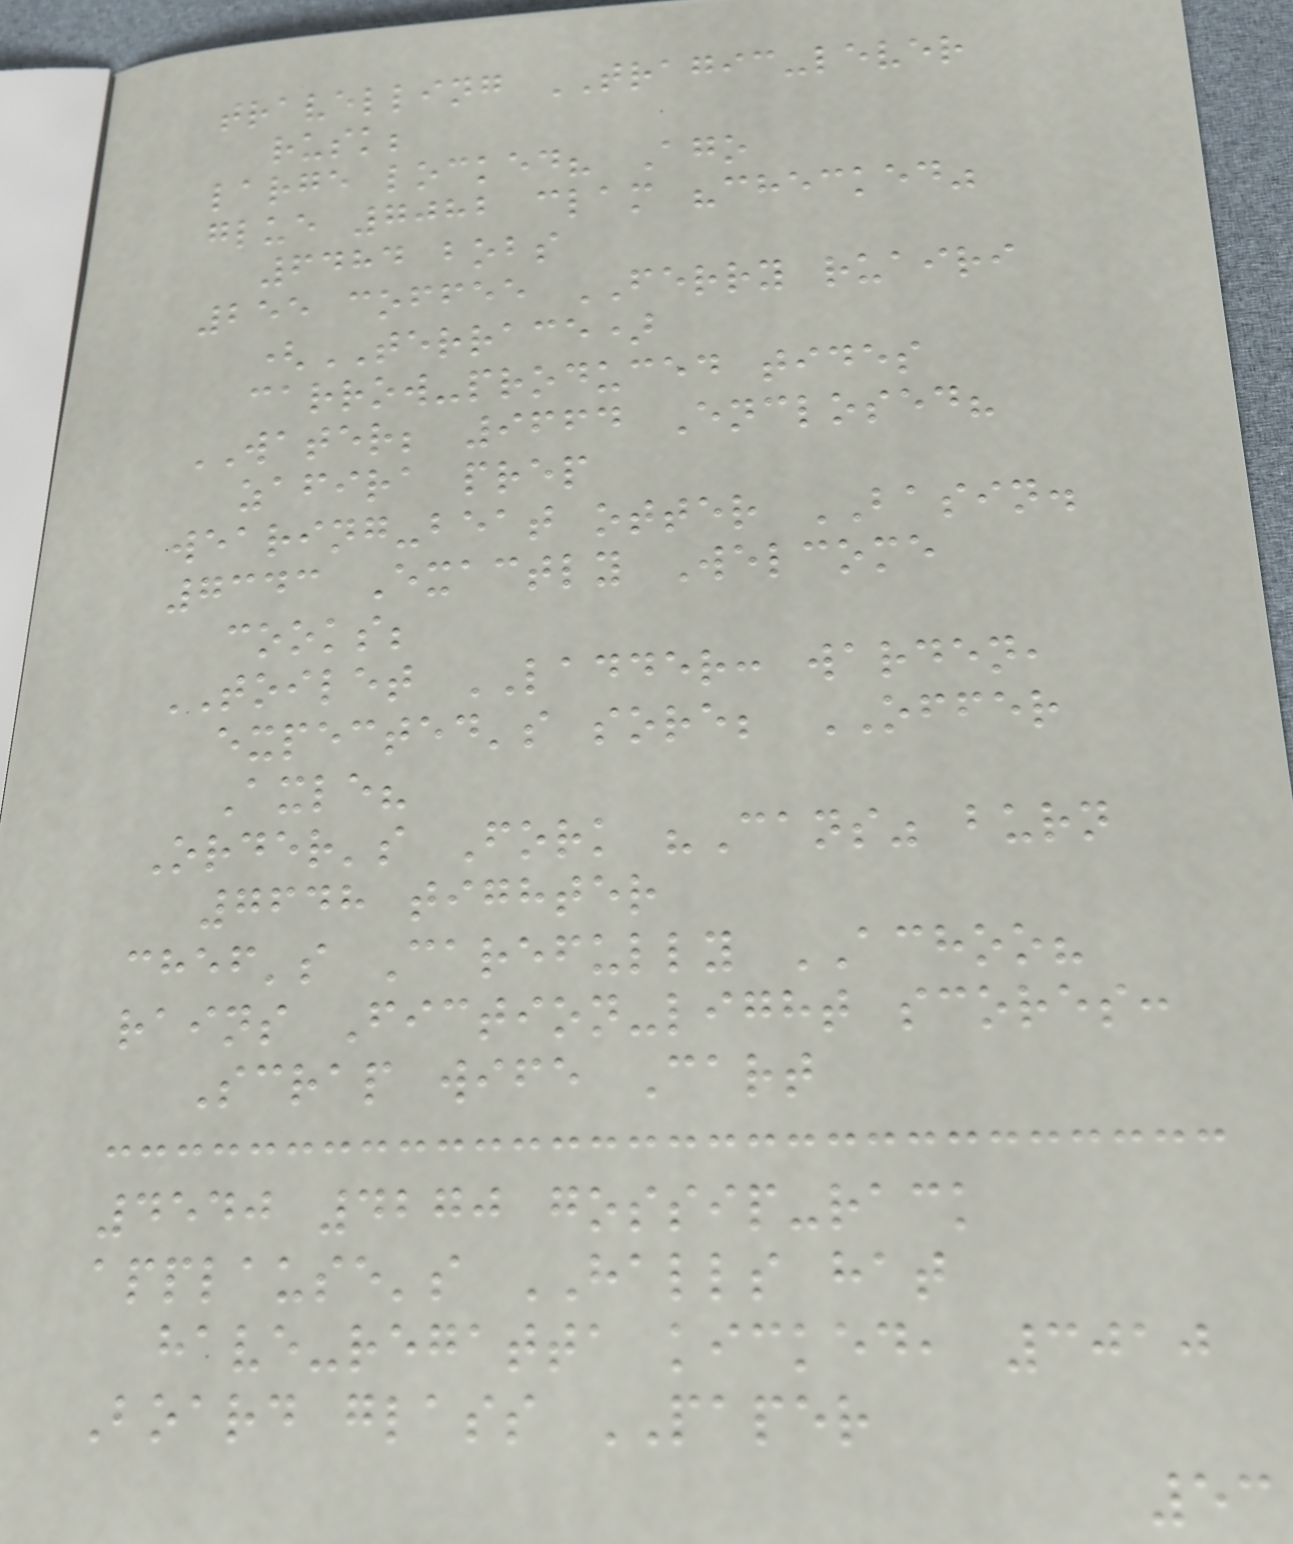travelling TRAGIC-lever
rusk;
large locked? Ago
glue 7082 clam "checked"
6484 bobs
255 coffee FERRY ruairi
(TERRACE)
carrow-produced tides
WATER; 9664 Enclosed?
zafira prep
wearing-beat otter BASIN.
7343 Exactly Welcome
cooks;
TOILET LADDER: warden,
expected's sore; OFFER
Axle?
Order's Fork "Cans" burn
7648 tighter
chef's Carefully ACHOO?
rains Fiction-light scores:
Scrap wife Cart
4540 4270 gossip-rack
applause's HALLS hat
have-regatta kicked, 3010
Board glass PAPER
53
